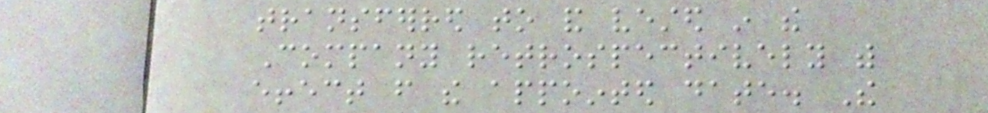transferred to and vested in the
Company retrospectively with
effect from the appointed date. The
